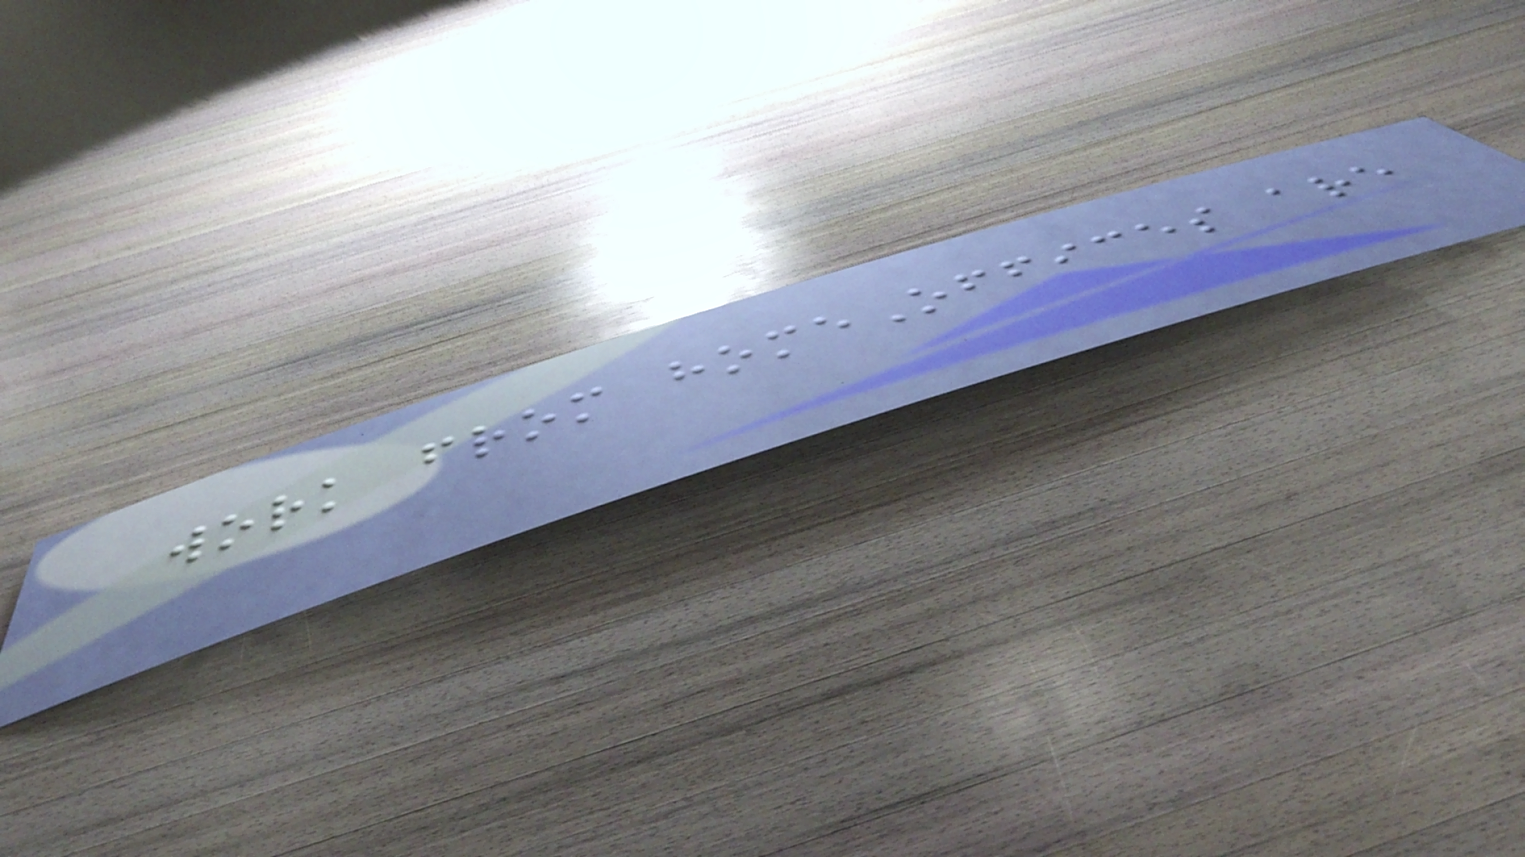work from homeOffices are
